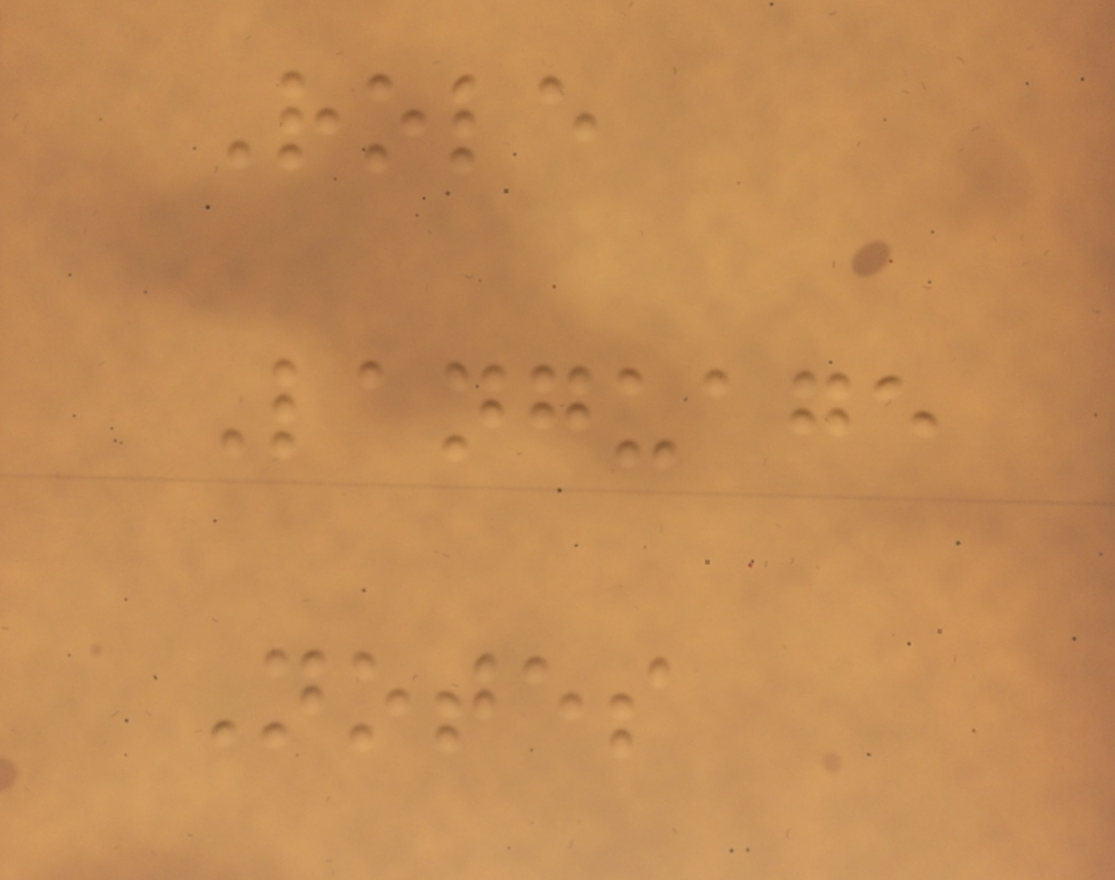Role
Language
Notes
